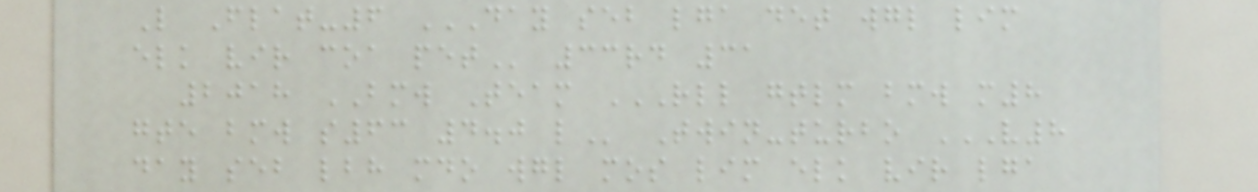L Flat-6 DAY SEB LGA DET WGL LIM
ELK VIR COA PET 33rd 31
2018 BMW Team RLL GTLM BMW M8
GTE BMW S63 4.0 L Twin-turbo V8
DAY SEB LBH MDO WGL MOS LIM ELK VIR LGA
